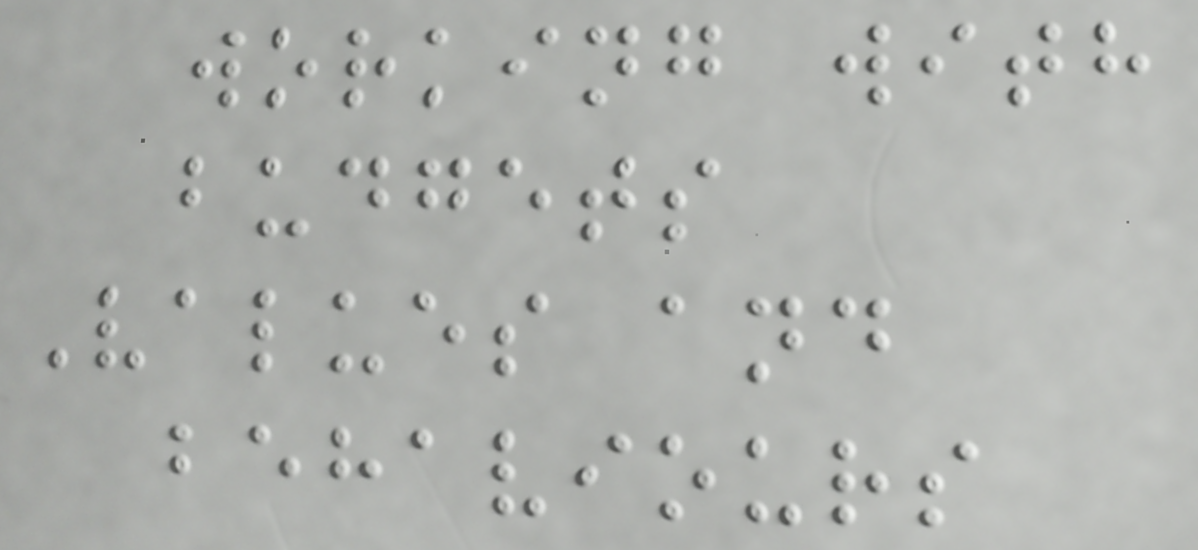working with
budgets
Values and
behaviours
